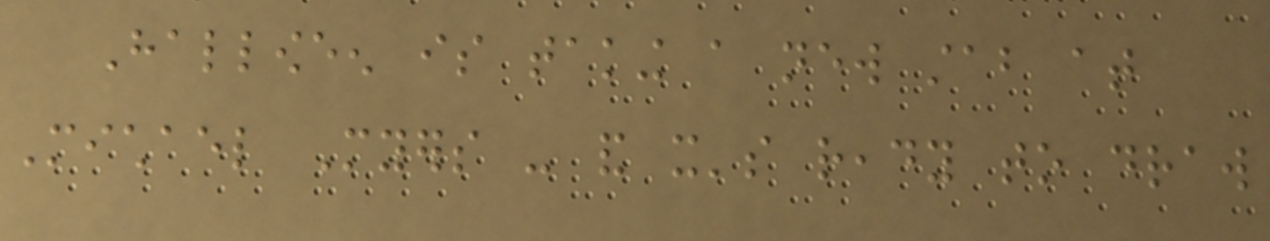Halloween is taking a new stab at
Michael Myers - and it's ready to draw
